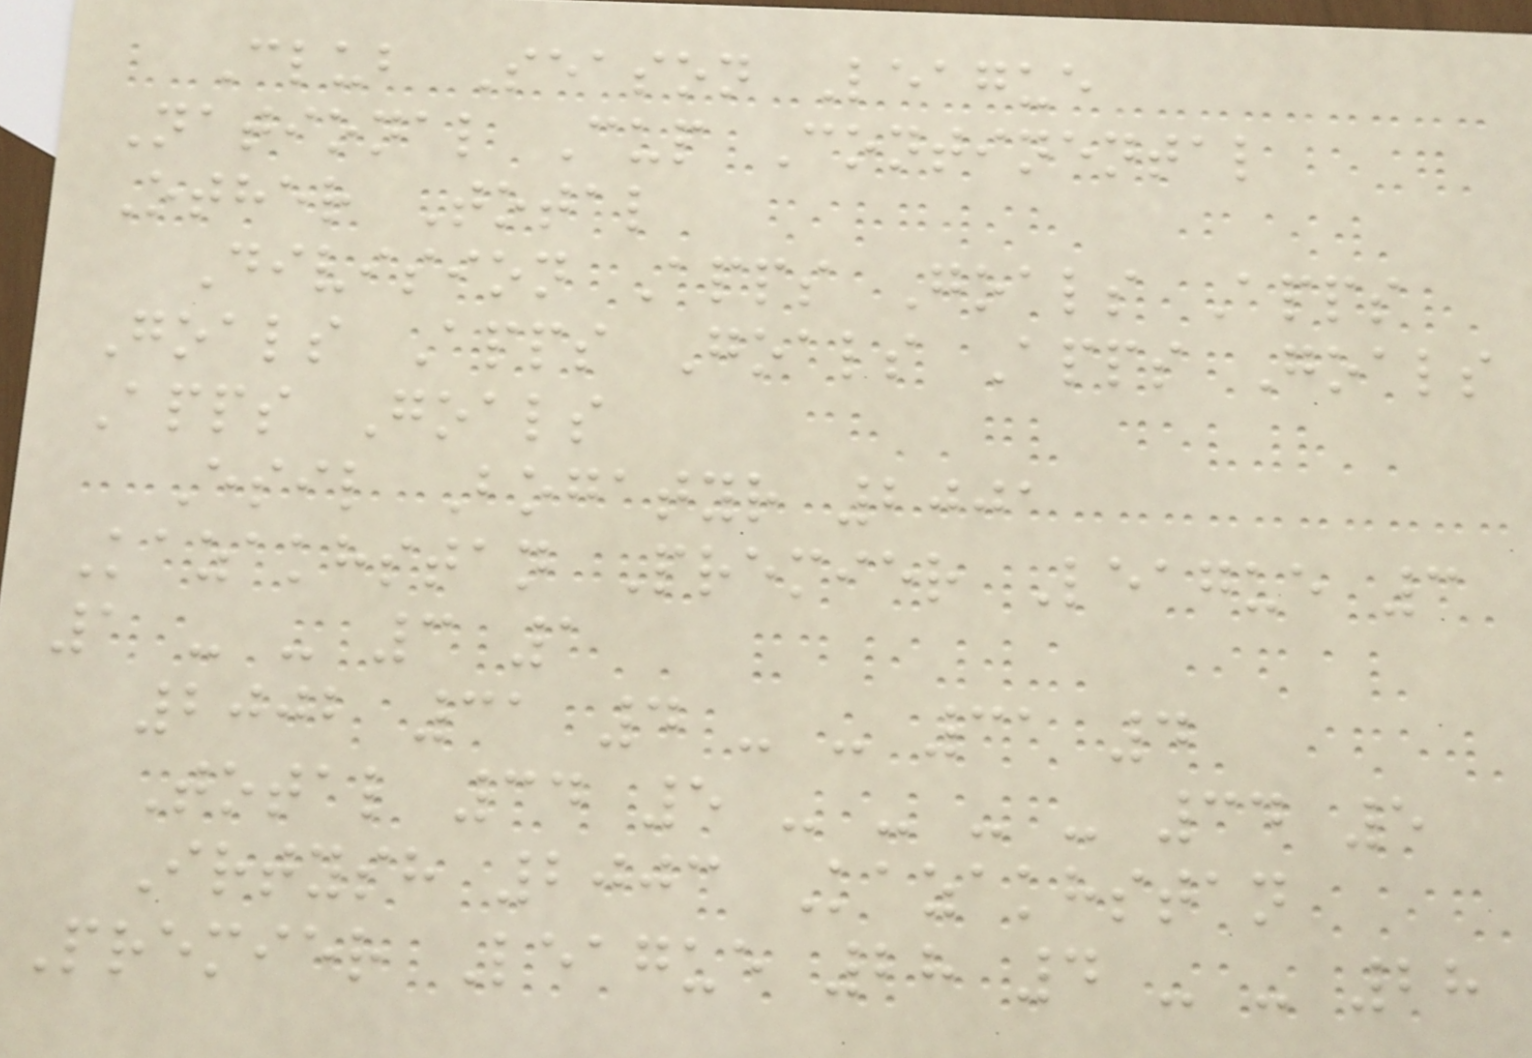Club Season League
National Cup Continental
Other Total
Division Apps Goals Apps
Goals Apps Goals Apps Goals
Apps Goals
Esil Bogatyr 2001
Kazakhstan Premier League 3
1 - - 3 1
2002 31 4 - - 31 4
Total 34 5 - - - - 34 5
Irtysh 2003 Kazakhstan
Premier League 28 4 - - 28
